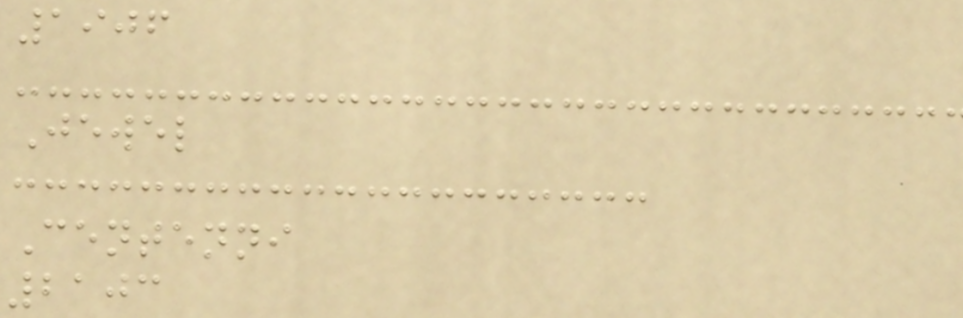1906
Jewel
Centenni
2103
